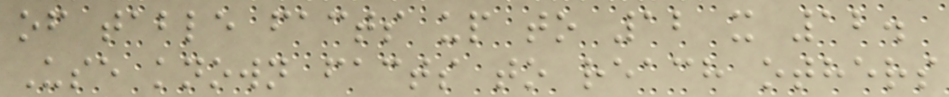of table facts up to 12 x 12.
Use known facts to reach others
